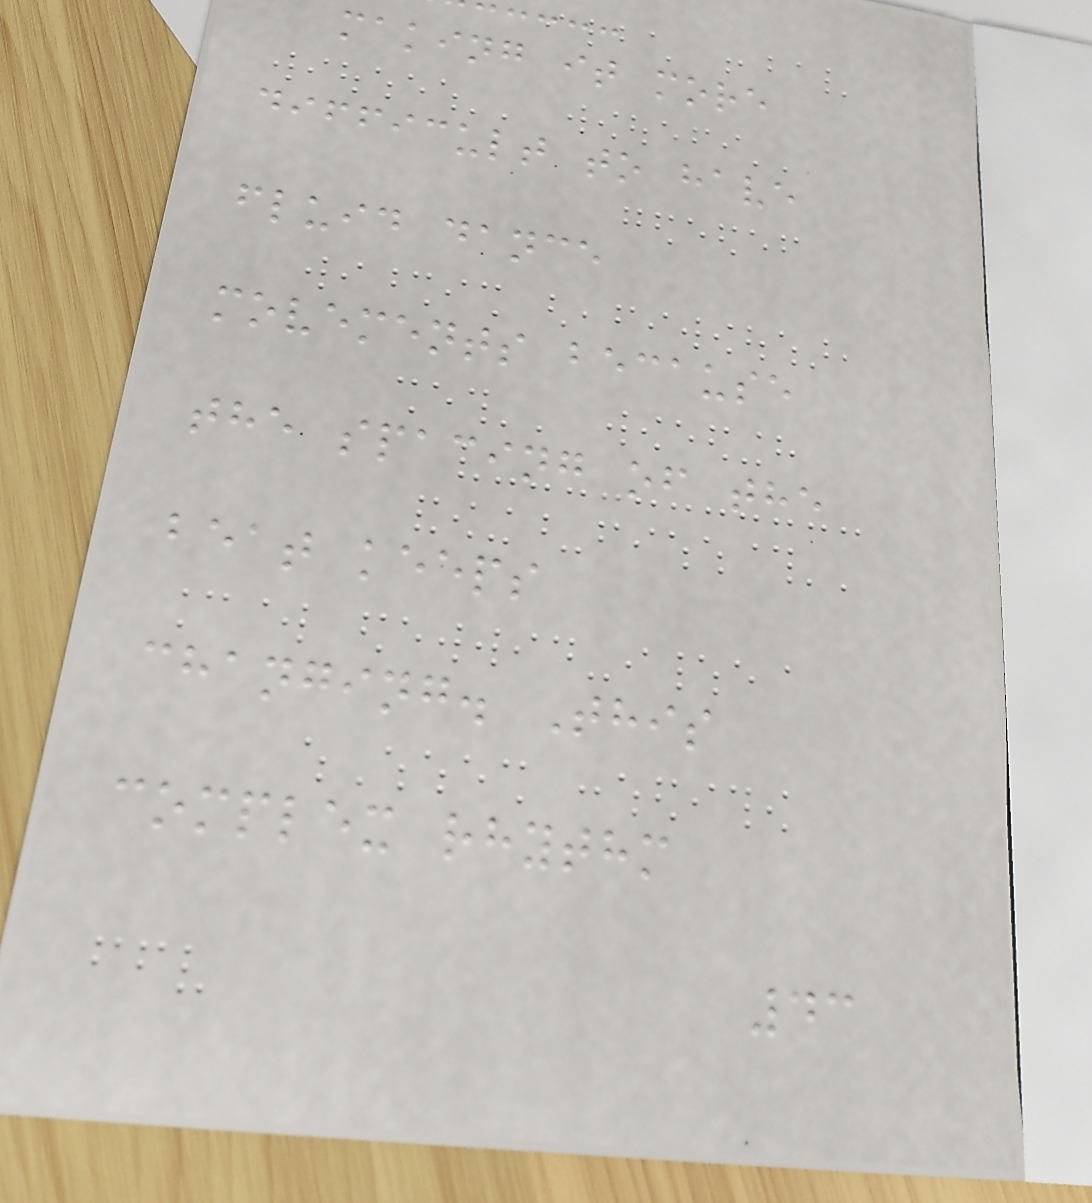making it more
difficult to have
fluid dance
movements because
the spacing of the
beat keeps
changing. This
complex rhythm
43
